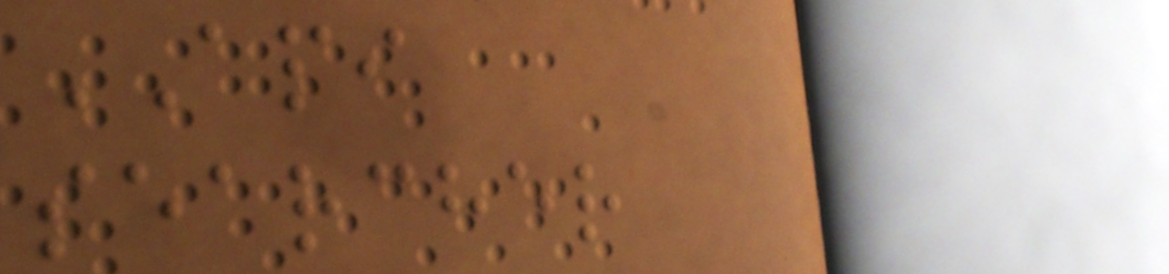API
searcher
